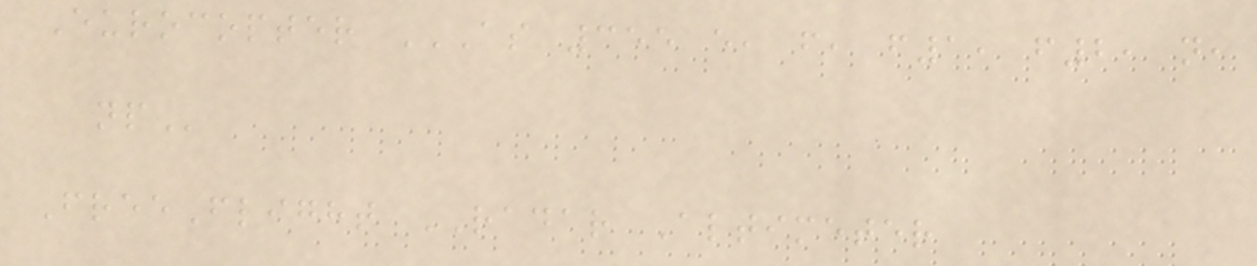Eurocopter AS 355 E, F, F1, F2, N,
NP
FreeFlight RADAR Altimeter
